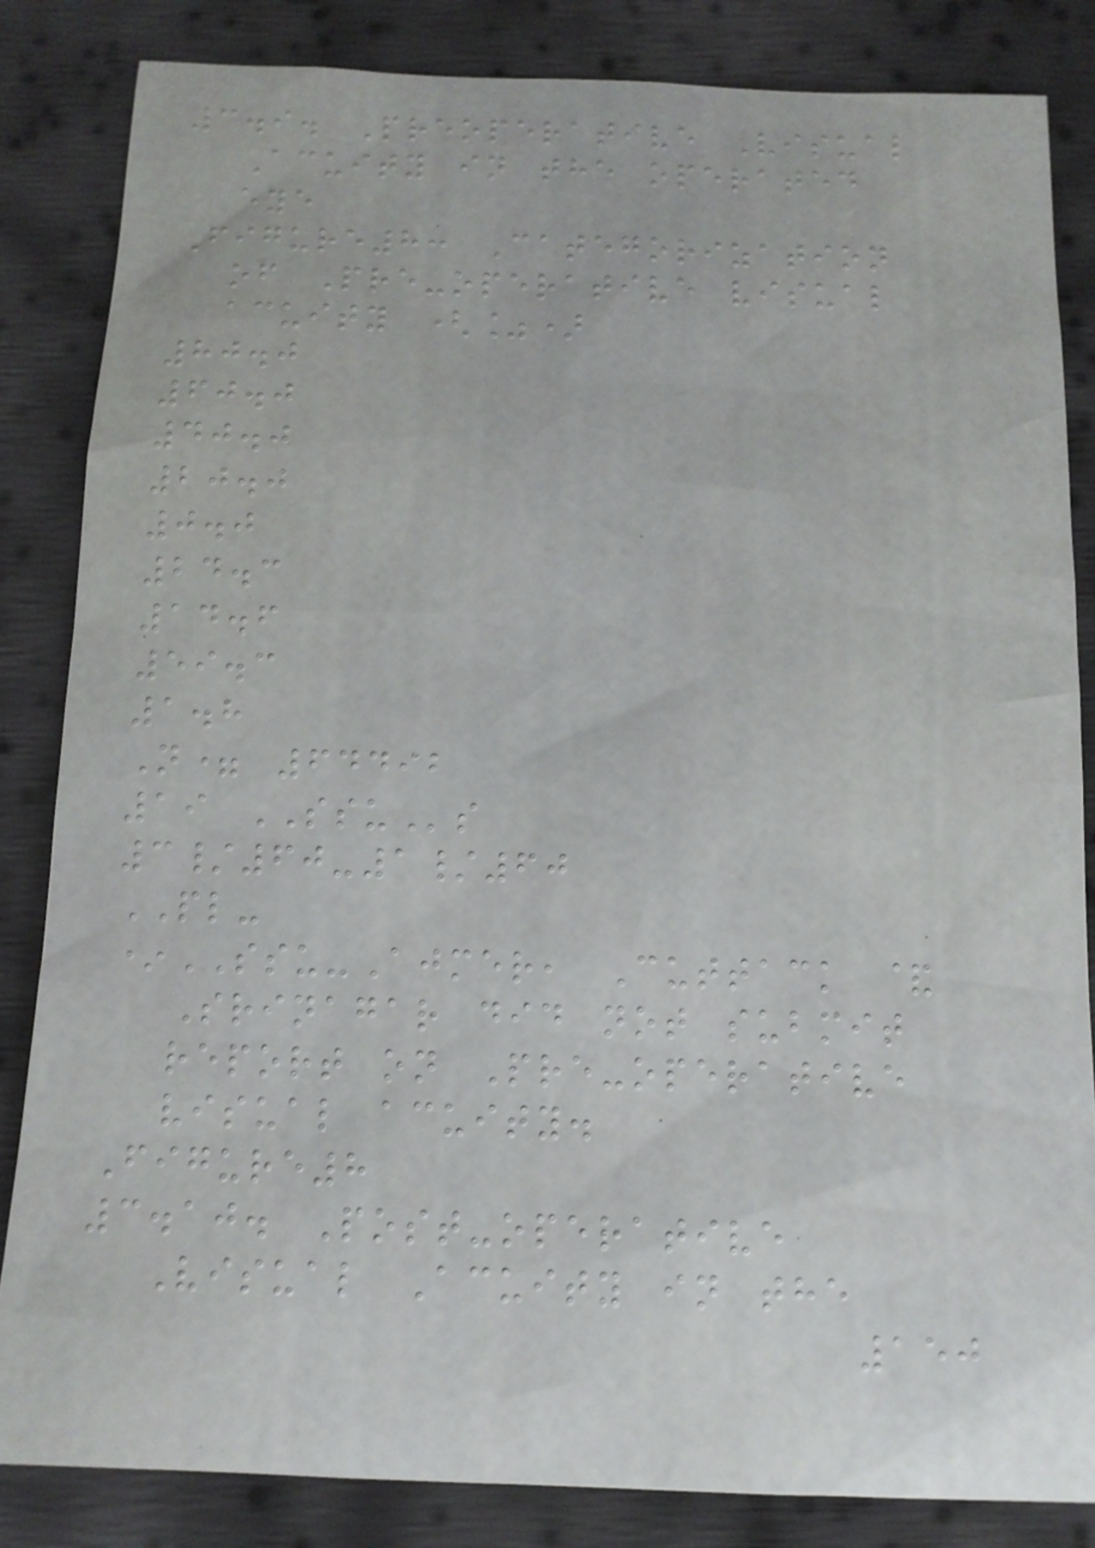3.9. Preoperative Visual
Acuity in the operated
eye
Figure8: Categorization
of Pre-operative visual
acuity (%)
80.0
60.0
40.0
20.0
0.0
24.3
14.6
59.3
1.8
N= 64492
19 SSUs
3/60-1/60
PL-
*SSU-Ajmer, Cuttack &
Srinagar did not submit
report on Pre-operative
visual acuity.
Figure8
3.10. Post-operative
Visual Acuity in the
150
